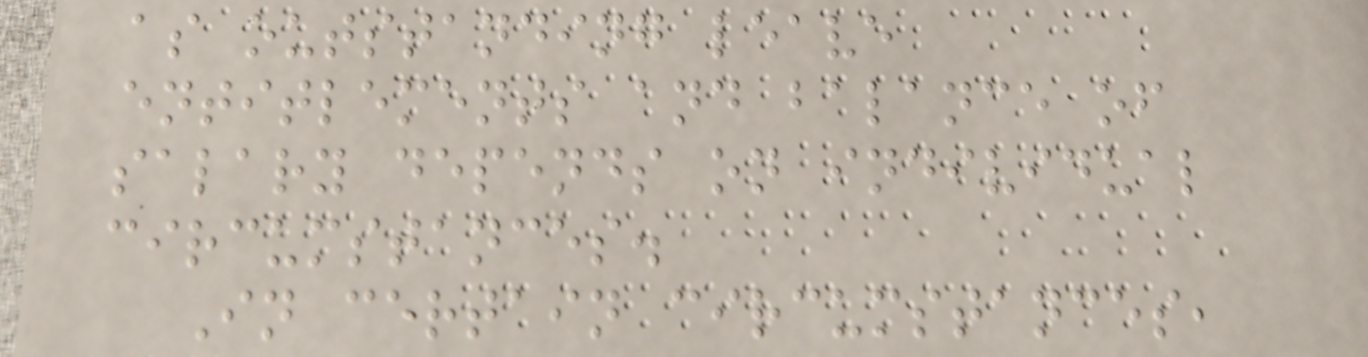as outstanding leave
entitlements and balance of
salary depends on individual
circumstances.
In certain circumstances,
